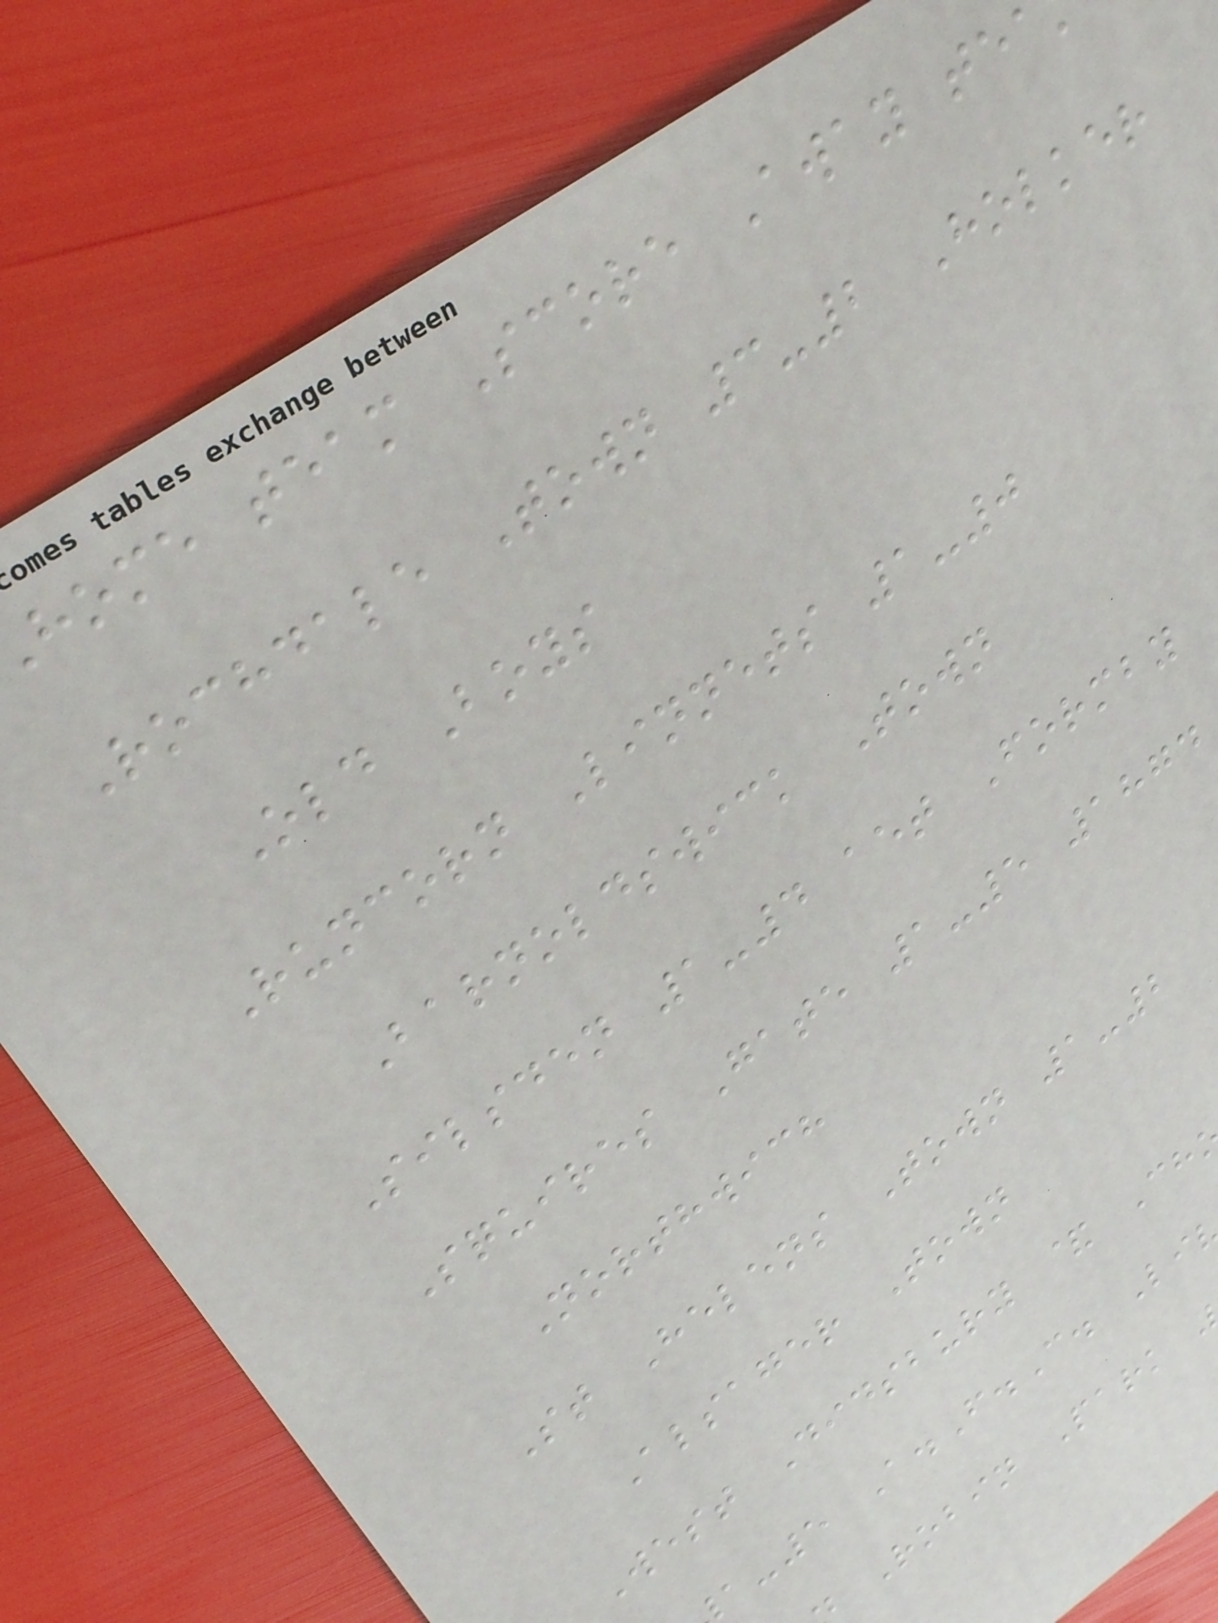home team Score Away te
Rochdale Town 3-2 Holker
Old Boys
Runcorn Linnets 1-0
Barnoldswick Town
Silsden 1-4 aet Formby
Squires Gate 1-5 1874
Northwich
St Helens Town 1-2
Alsager Town
West Didsbury & Ch
-5 A.F.C. Li
Robin Park
